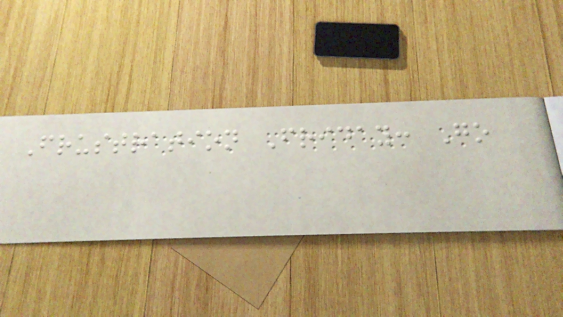Frustration Friday: Go
